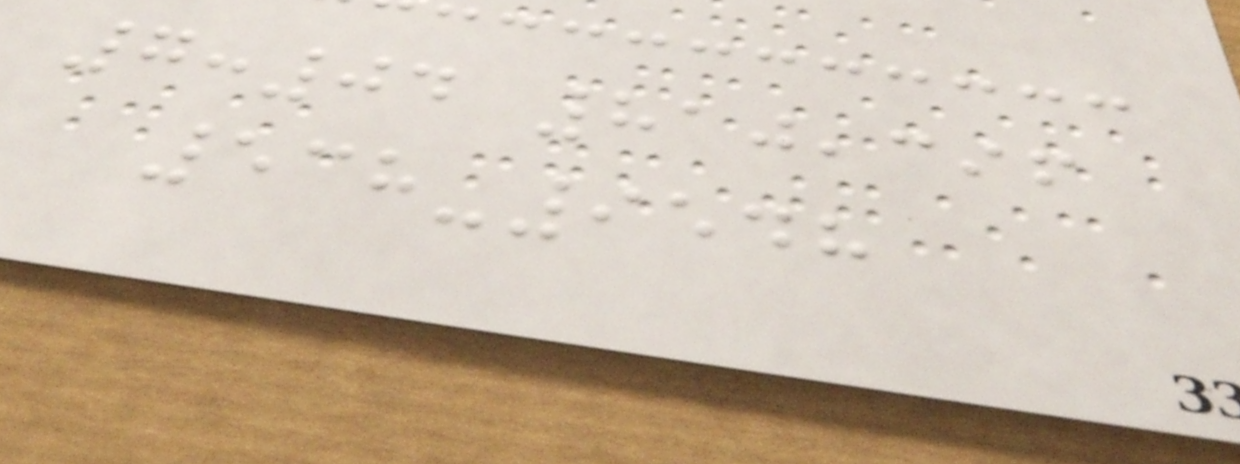7:04 810,396
538-9548
